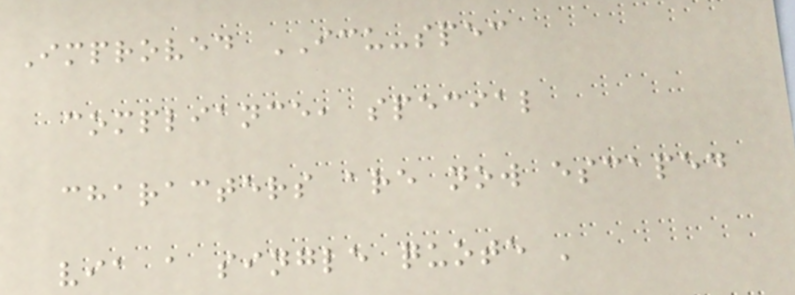Improved ICU-spec
compliance, special
characters are now escaped
via a single quote '
